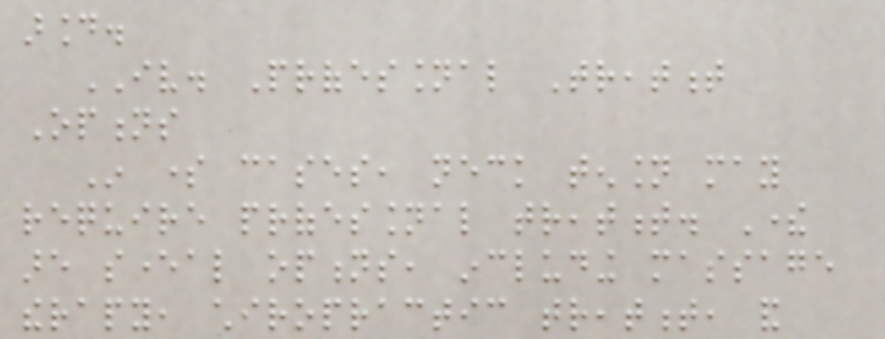around.
IV. Professional Treatment
Options
In some cases, neck tension may
require professional treatment. There
are several options, including massage
therapy, chiropractic treatment, and
